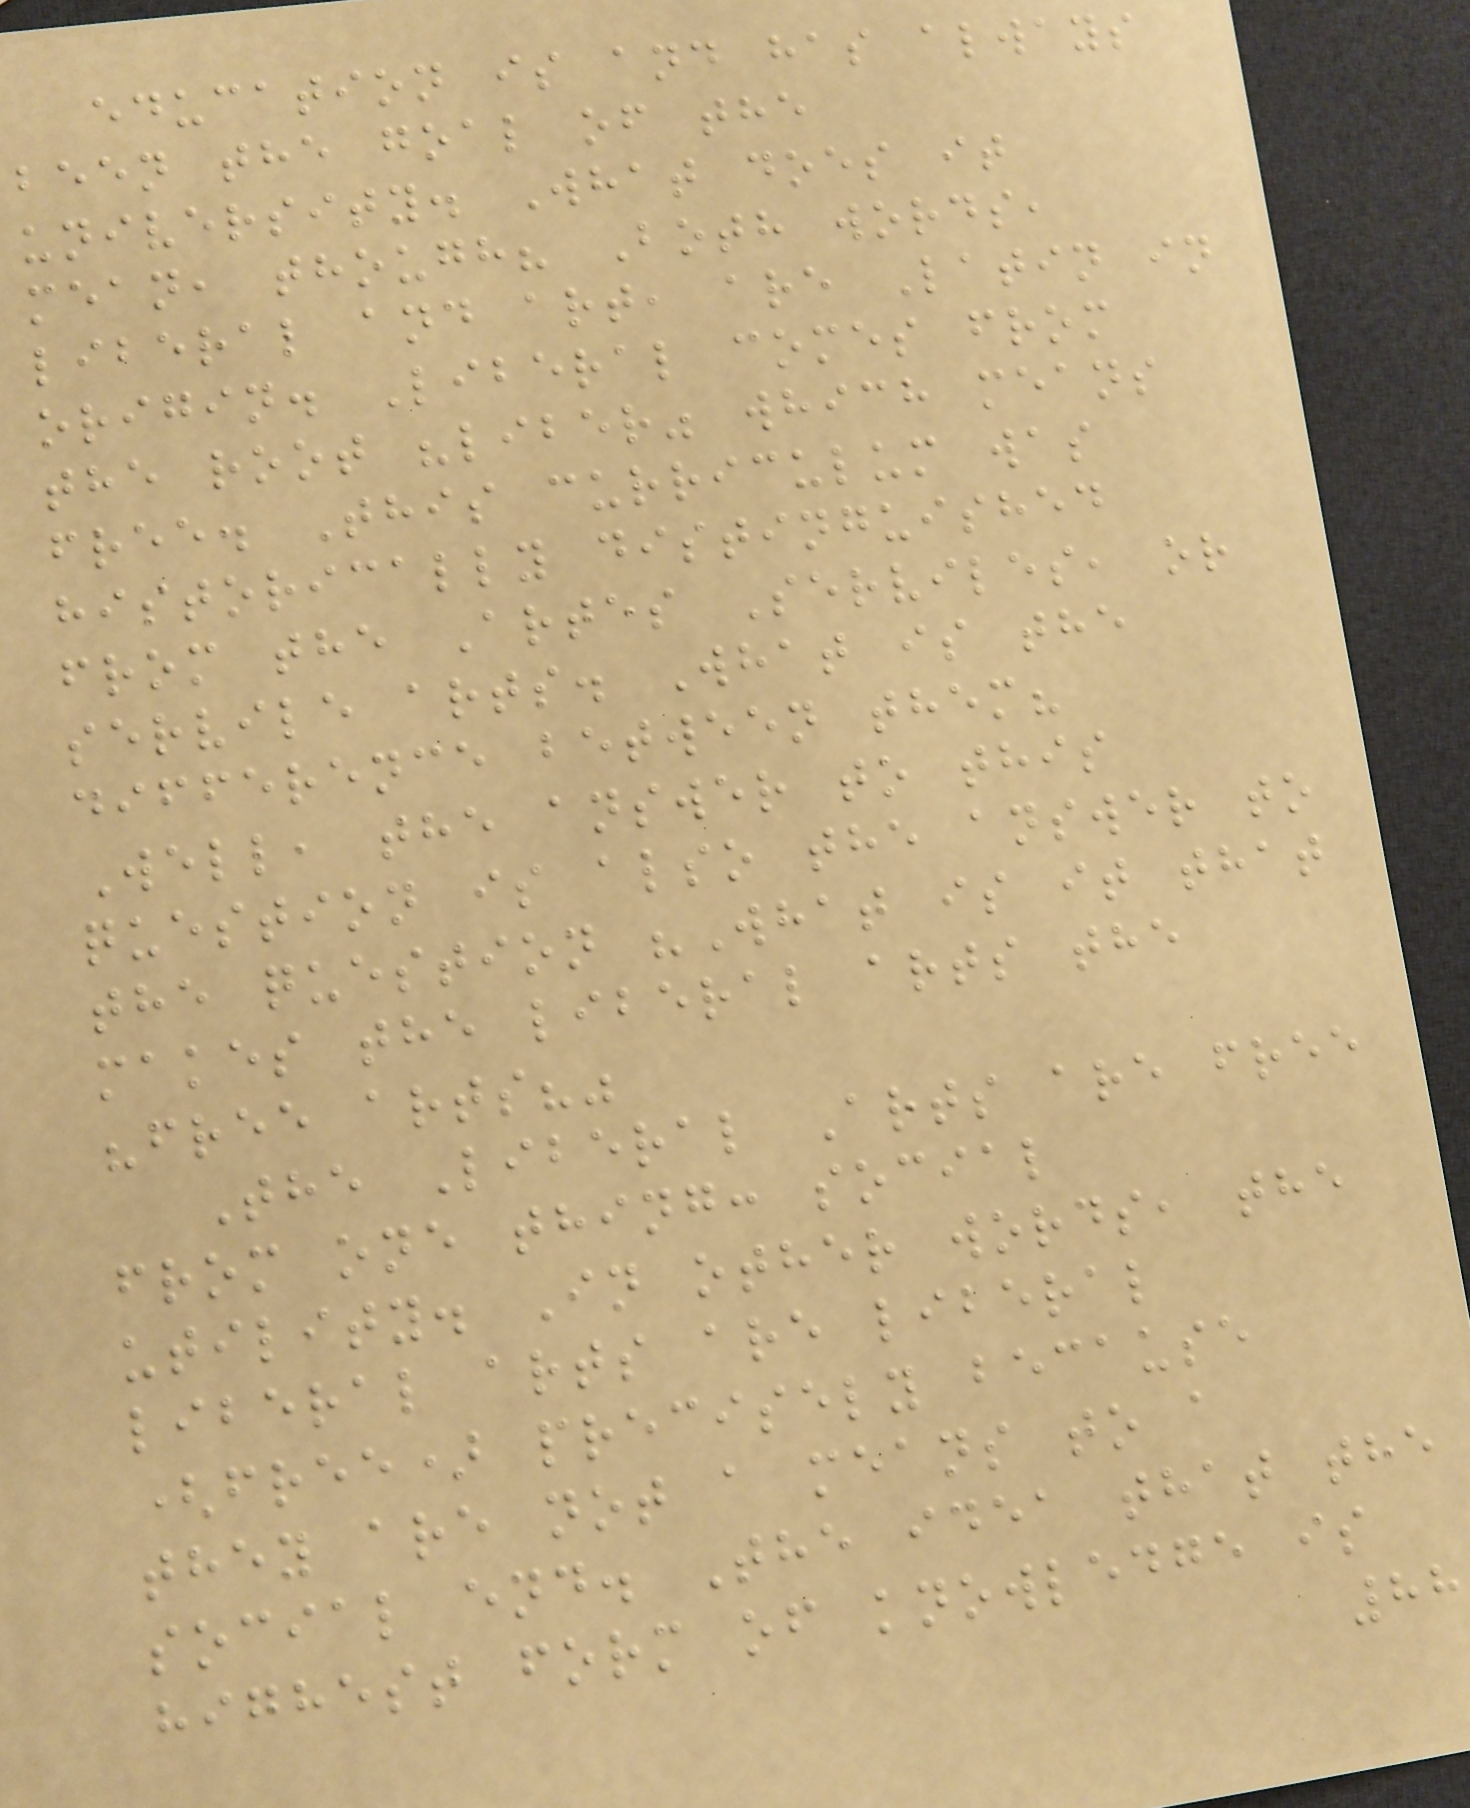education is and has always
been the goal of the
university. What does it
mean, though? Both words,
liberal and art, are Latin in
origin. Liberal comes from
the root "liber" which means
free. This curriculum was
historically distinguished
from the Artes Serviles, or
servile arts. What is the
difference between them?
Well, the answer to this
question is also the answer to
the question "What is it that
makes the liberal arts the
"free arts?"
The Liberal Arts are free
from one thing: social
utility. In other words, the
liberal arts are liberal
(free) precisely because
they are not a means to a
social end. The idea that the
highest form of knowledge is
88
